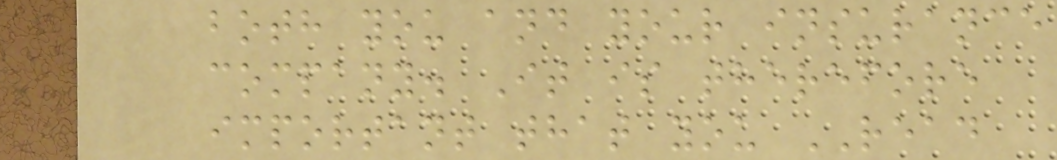both you and your insurance
company. It is therefore
important that you READ
